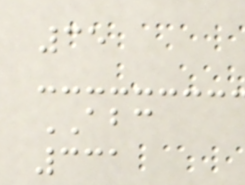35
ABC
331
